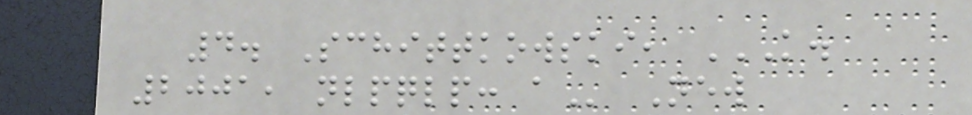4. Schittkowski, K.
2001, NLPQLP: A New
